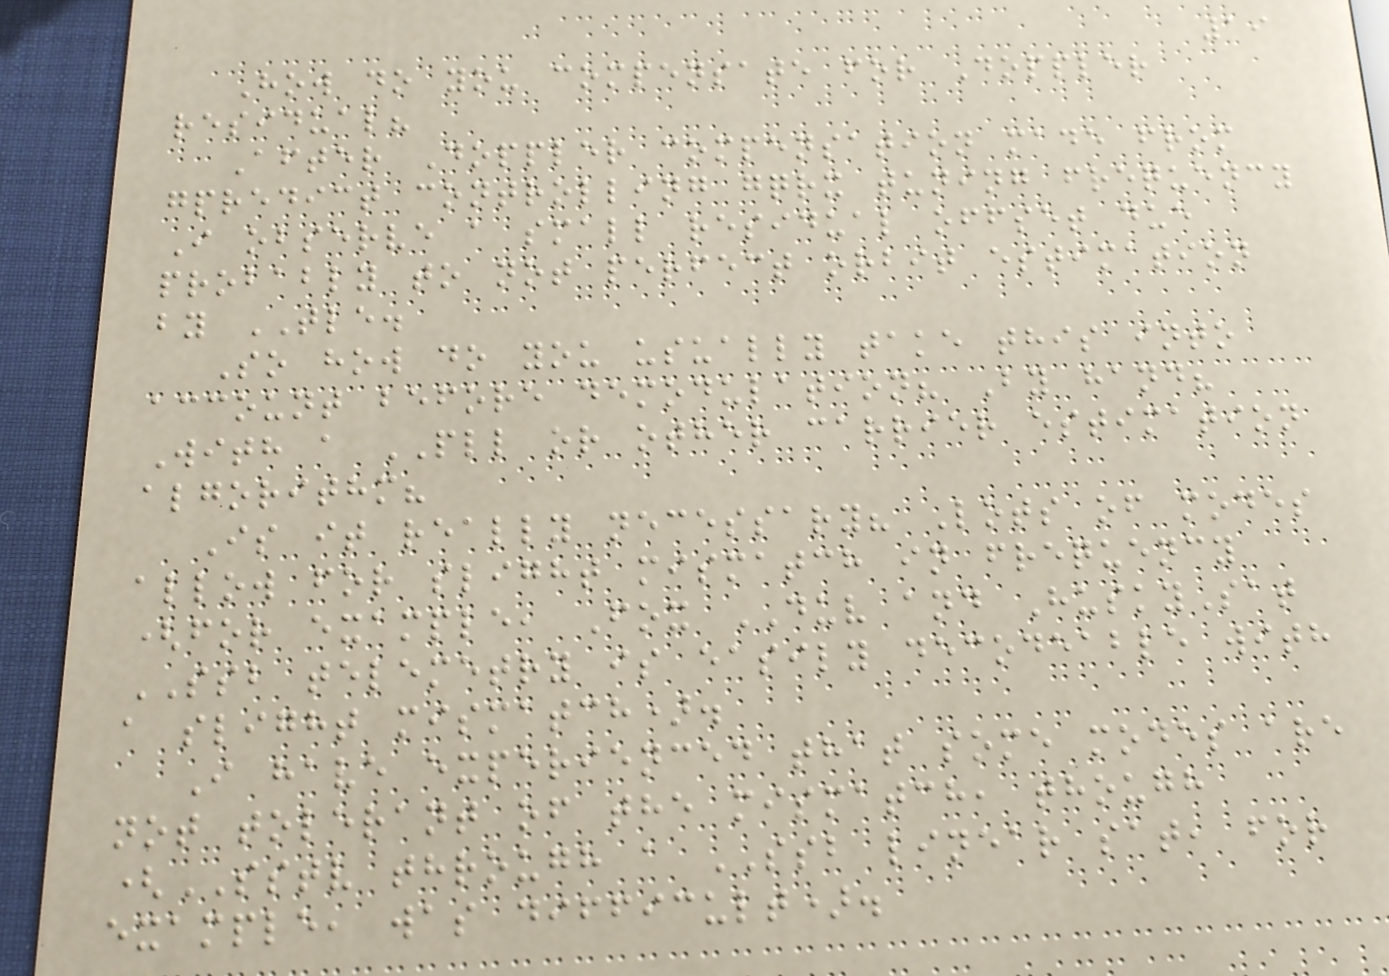19
How do you compensate for Doppler
residual?
After Doppler compensation made from
gpredict controlling gqrx tuning frequency
I observe a small residual offset due
probably to not perfect orbit estimation
by TLE.
So how do you usually take this into
account before demodulation? By hand?
With a PLL or other carrier estimation
algorithm?
Is it really necessary? Lots of modes
allow for slight mismatch in frequency
(for example, Fox DUV and HuskySat
SSB telemetry is easily decodeable with
a slight mismatch).
I have experienced that some modes are
not tolerant of the mismatch, though
(SSTV through a SSB linear sat, for
example, was difficult).
